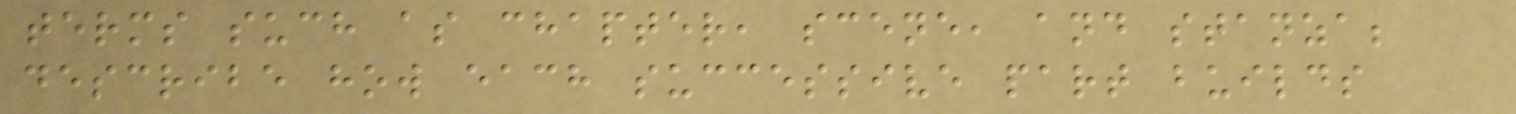terms such as chapter, scene, and stanza;
describe how each successive part builds
